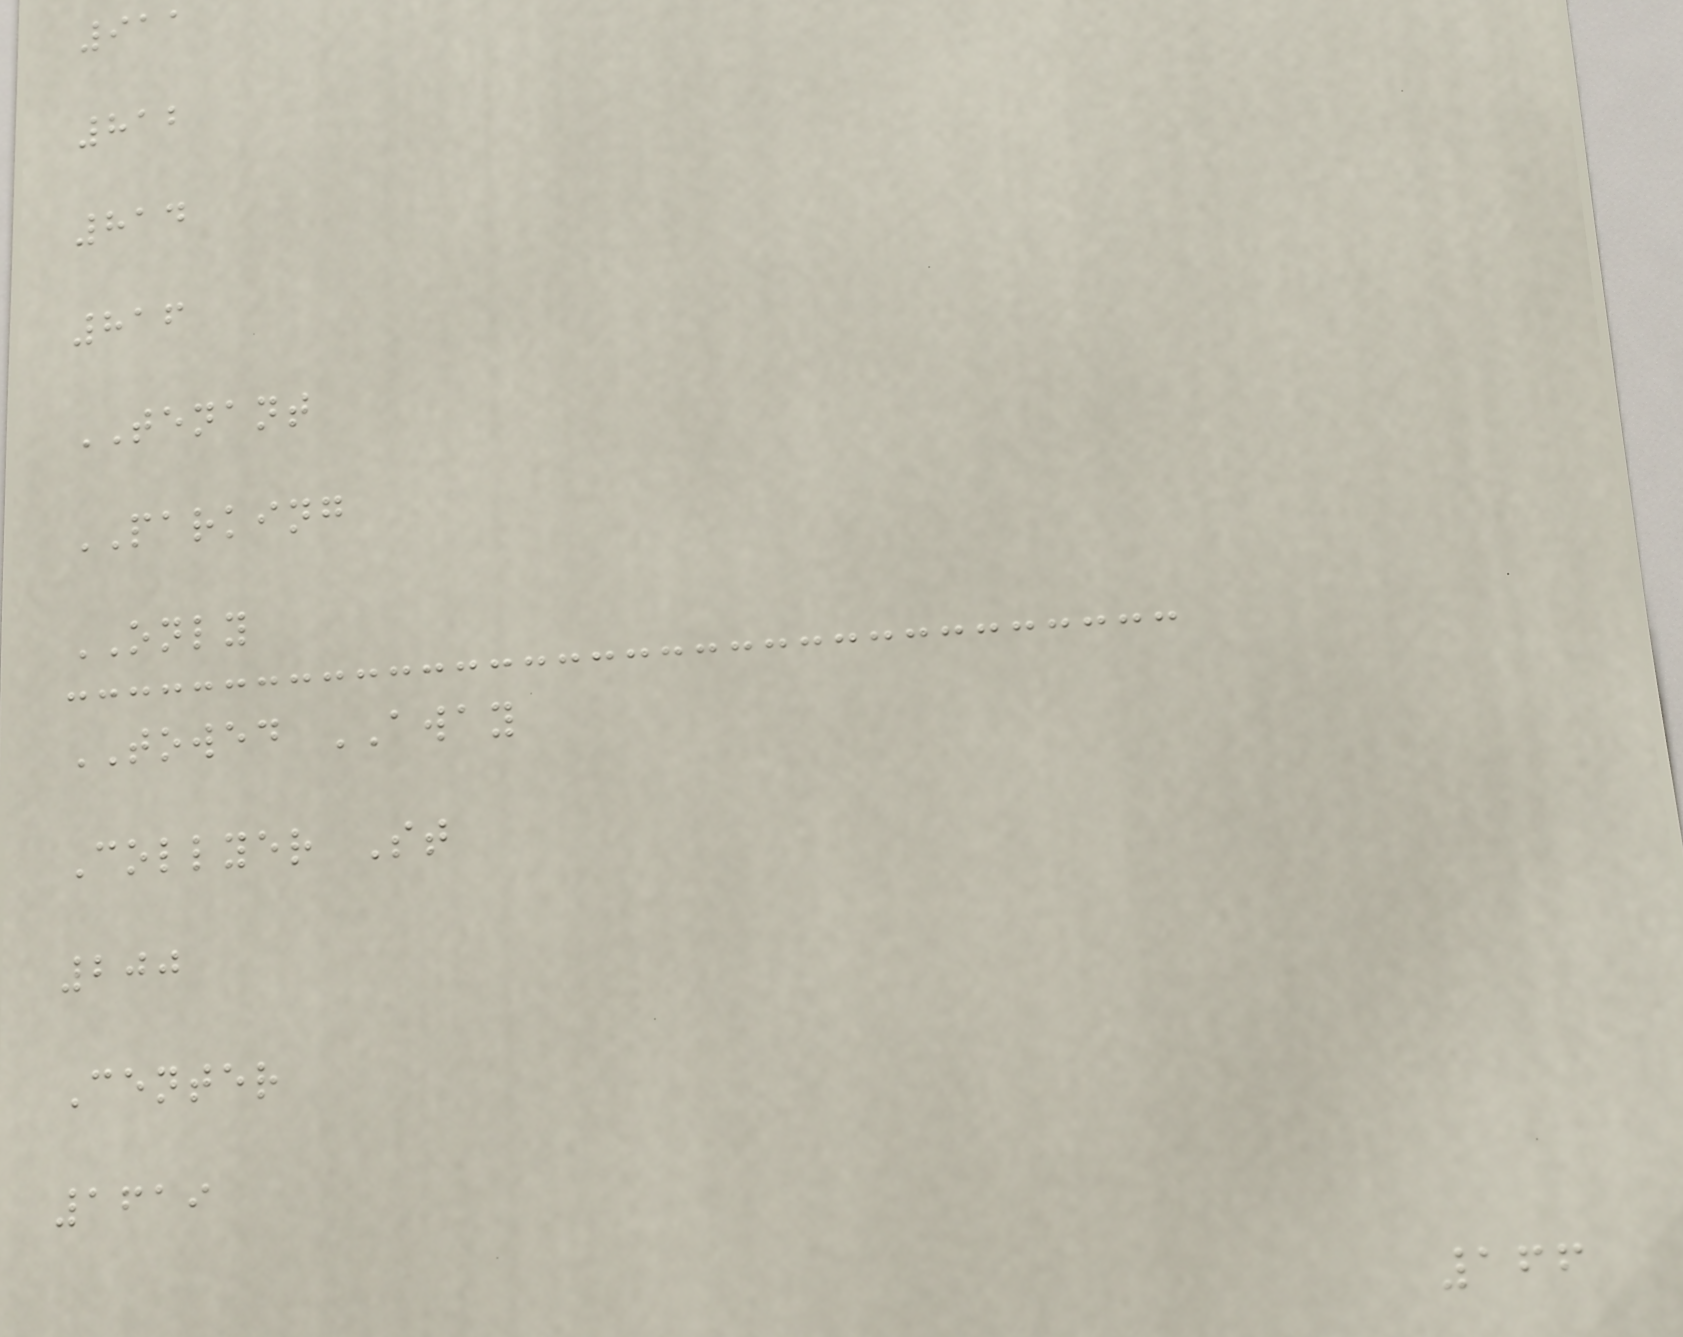911
812
814
816
TENANT
PARKING
ONLY
TOWED AWAY
Collyer St
200
Center
1619
166
